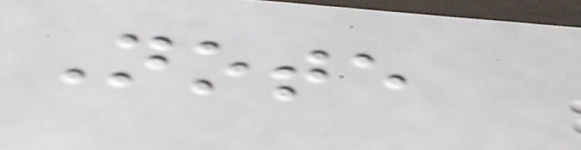Note
